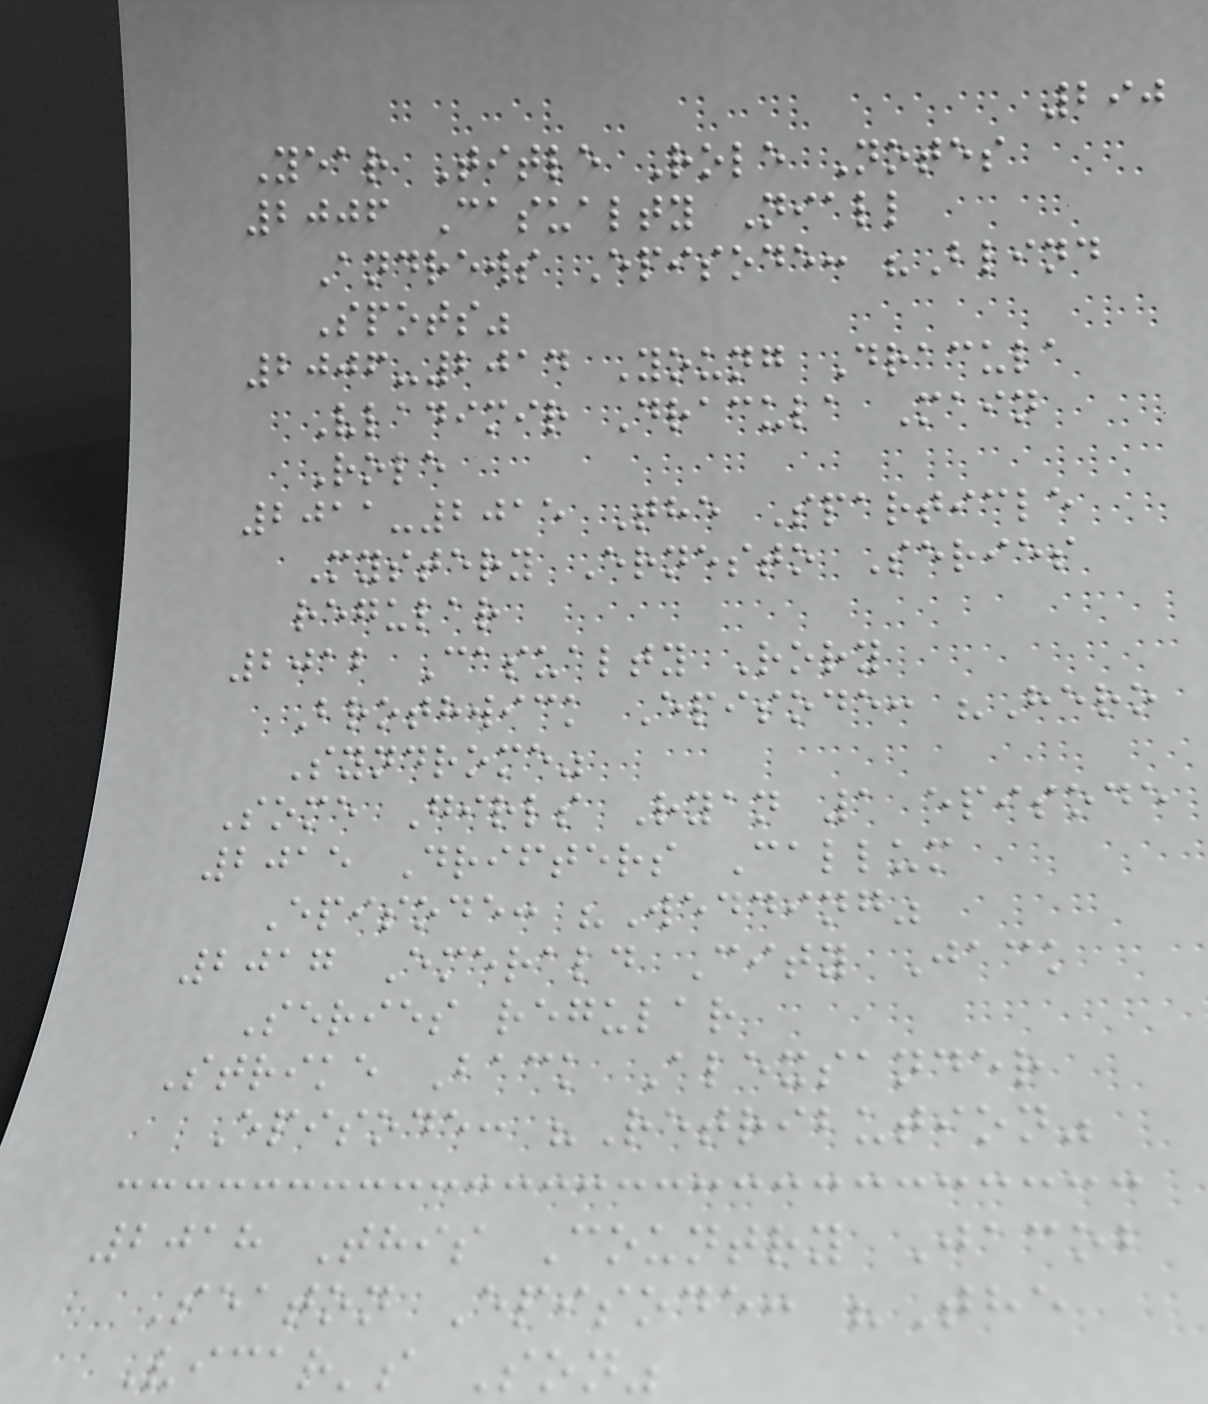290
Year Title Role Notes
2006 Casualty Niall
Andrews Episode: "Blind
Spots"
2006-2014 Young Dracula
Vladimir Dracula Main
Role
2011-2015 The Sparticle
Mystery Ernesto Series
regular
2012 Casualty Rory
Brothwick Episode: "Hero
Syndrome"
Some Girls Ryan 1 episode
2015 Drifters Callum
Episode: "Wedding"
2017 Emerald City Jack
Series regular
Strike Back Alexsander
Episode: "Retribution"
2018 This Country Jacob
Seaton Episode: "The
Vicar's Son"
